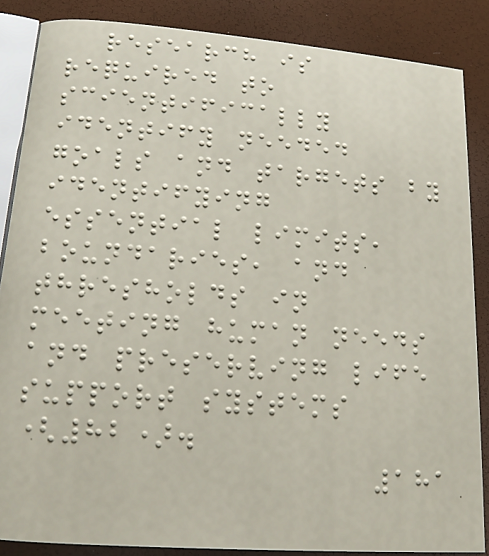research is
required to
scientifically
identify needed
goals and targets by
identifying
essential limits,
boundaries, and
thresholds in
meeting human needs
and preserving life
support systems
(82).
181
